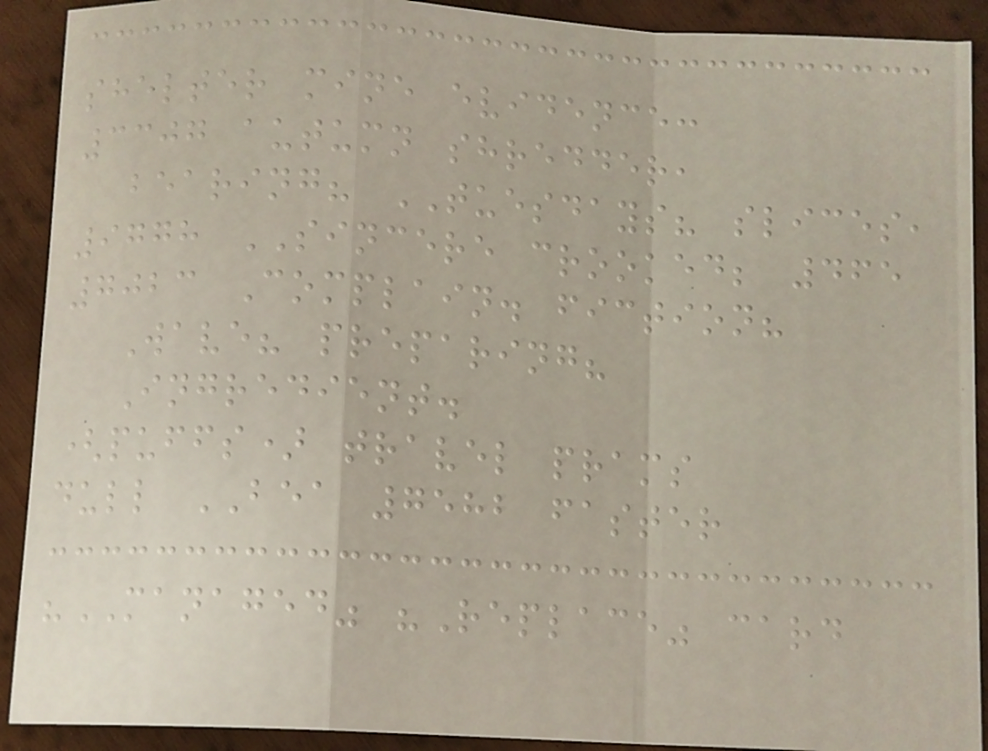shelter mine evidence:
3307 autumn shredder,
bearing? TUESDAYS? slices,
9778 SINCERE crooked; 465
7023 Complain. fiction?
Wave? preparing?
Ingredient.
(puffs) travel prams
dull BEA 7582 faster
"MANAGED" "Replace" card
